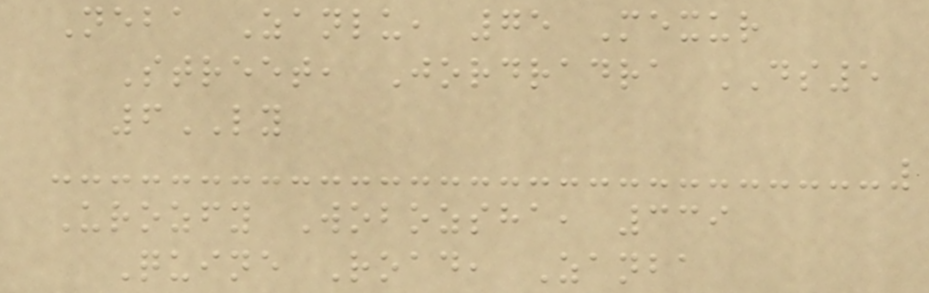Neba Zanlu, 75 Mexur
Street, Jordradra DS5
6LY
Urozfy Wobozsha, 339
Quine Road, Zanba
